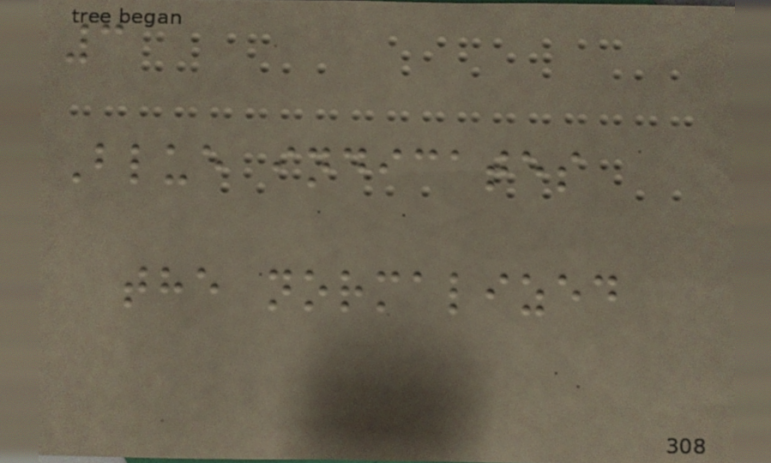3
Blue indicates
the normalized
